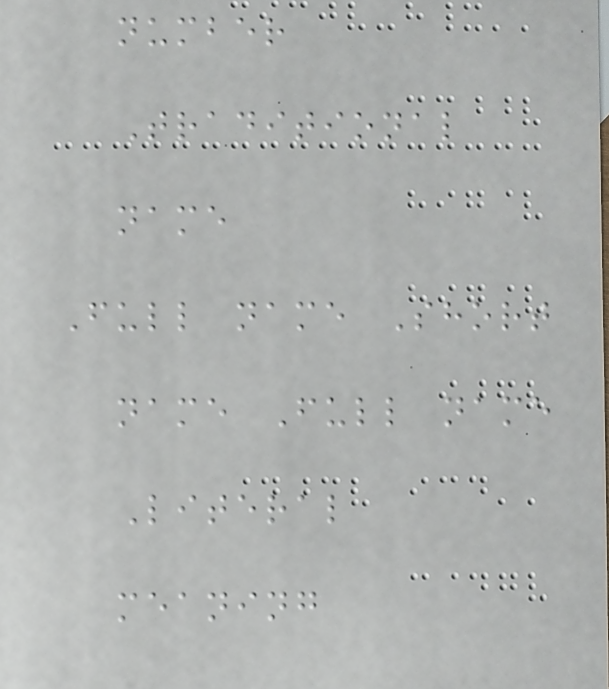number
Traditional
name
Full name Short
name Full name
Literal
meaning
